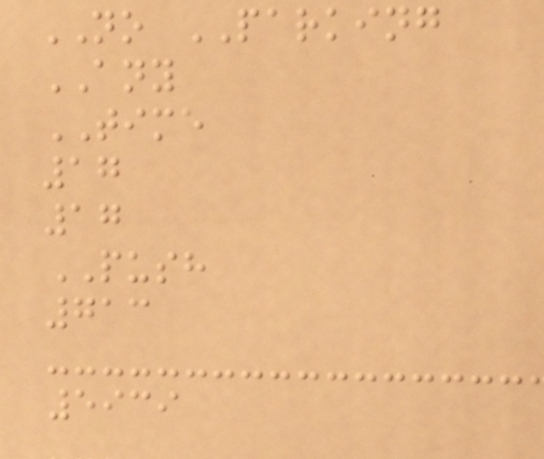NO PARKING
ANY
TIME
17
17
PUSH
713
5939
